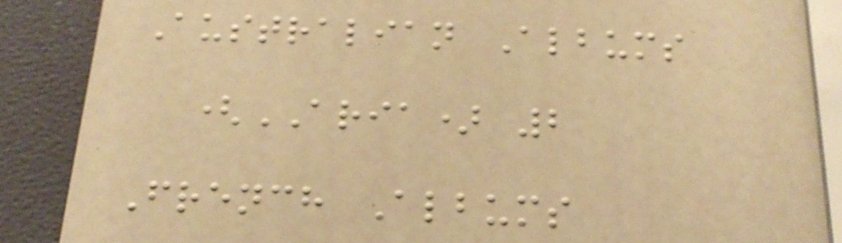Australian Albums
(ARIA) 2
French Albums
